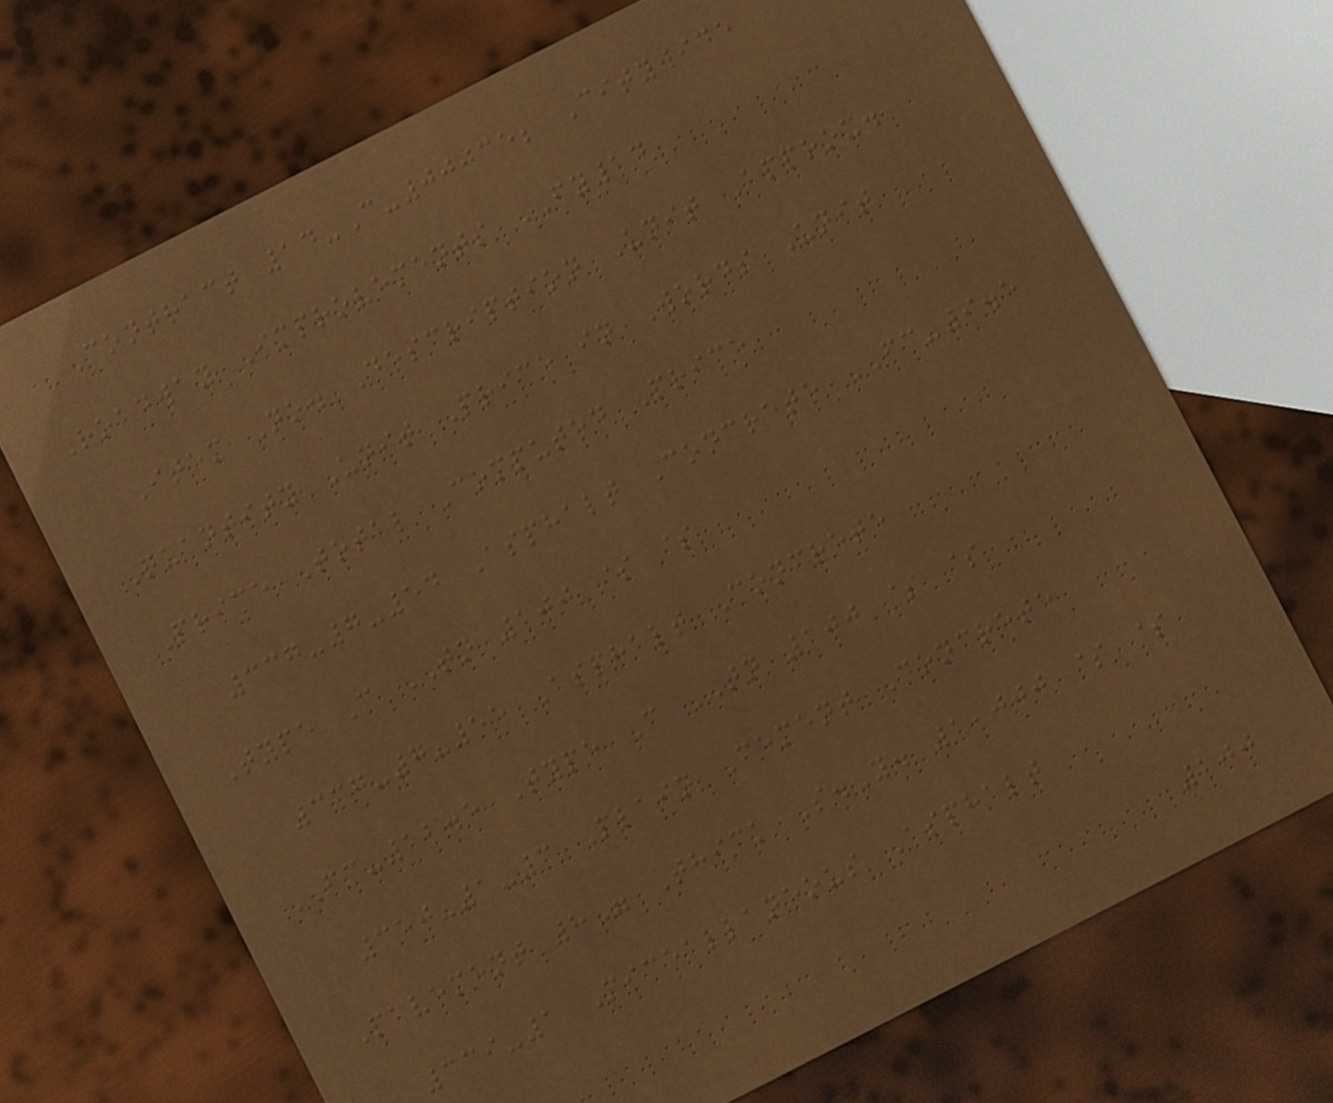Contract 14-C-00035; Citywide
Roadway Improvements FY14
Item No. Description Unit Approx.
Quantity Unit Price in Words Unit
Price Total Computed Price
337-7-54 Asphalt Concrete FC-9.5
Type C TN 100 $ $
337-7-55 Asphalt Concrete
FC-12.5 Type C TN 100 $ $
350-1-3 Plain Cement Concrete
Pavement 8" Thick S.Y. 1,000 $ $
339-1 Miceallaneous Asphalt
100
